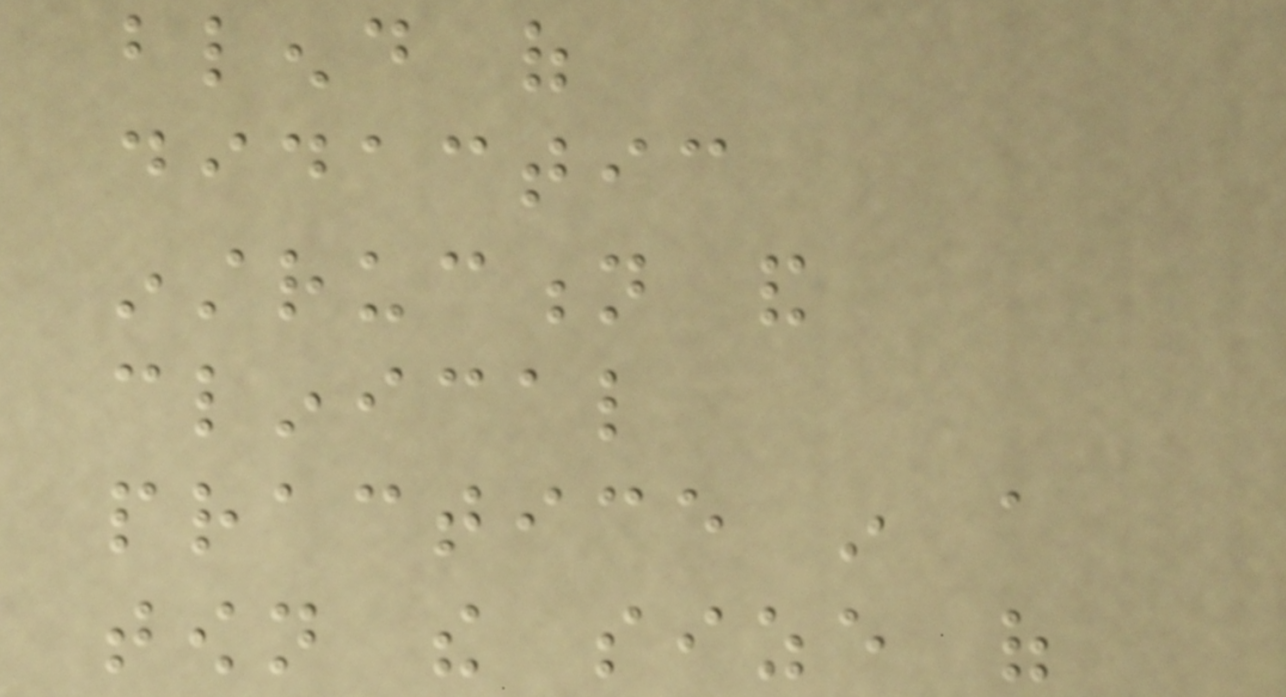blend of
didactic
instruction and
clinical
practice in a
town the size of
